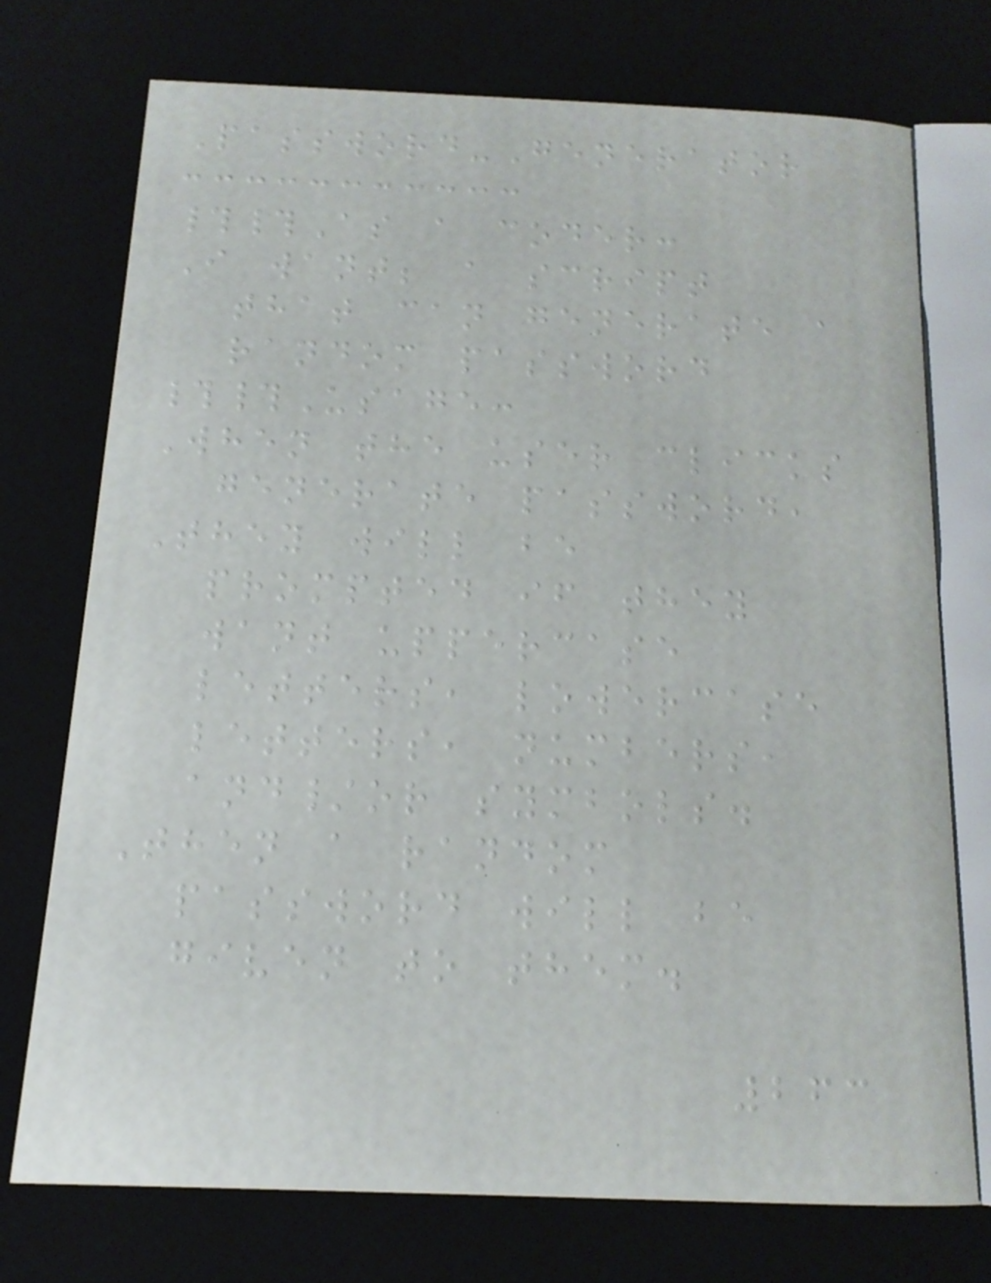Password-Generator
##As a coder:
I want; a script
that can generate a
random password
##Usage:
When the user clicks
generate password,
They will be
prompted if they
want uppercase
letters, lowercase
letters, numbers,
and/or symbols.
Then a random
password will be
given to them.
263
